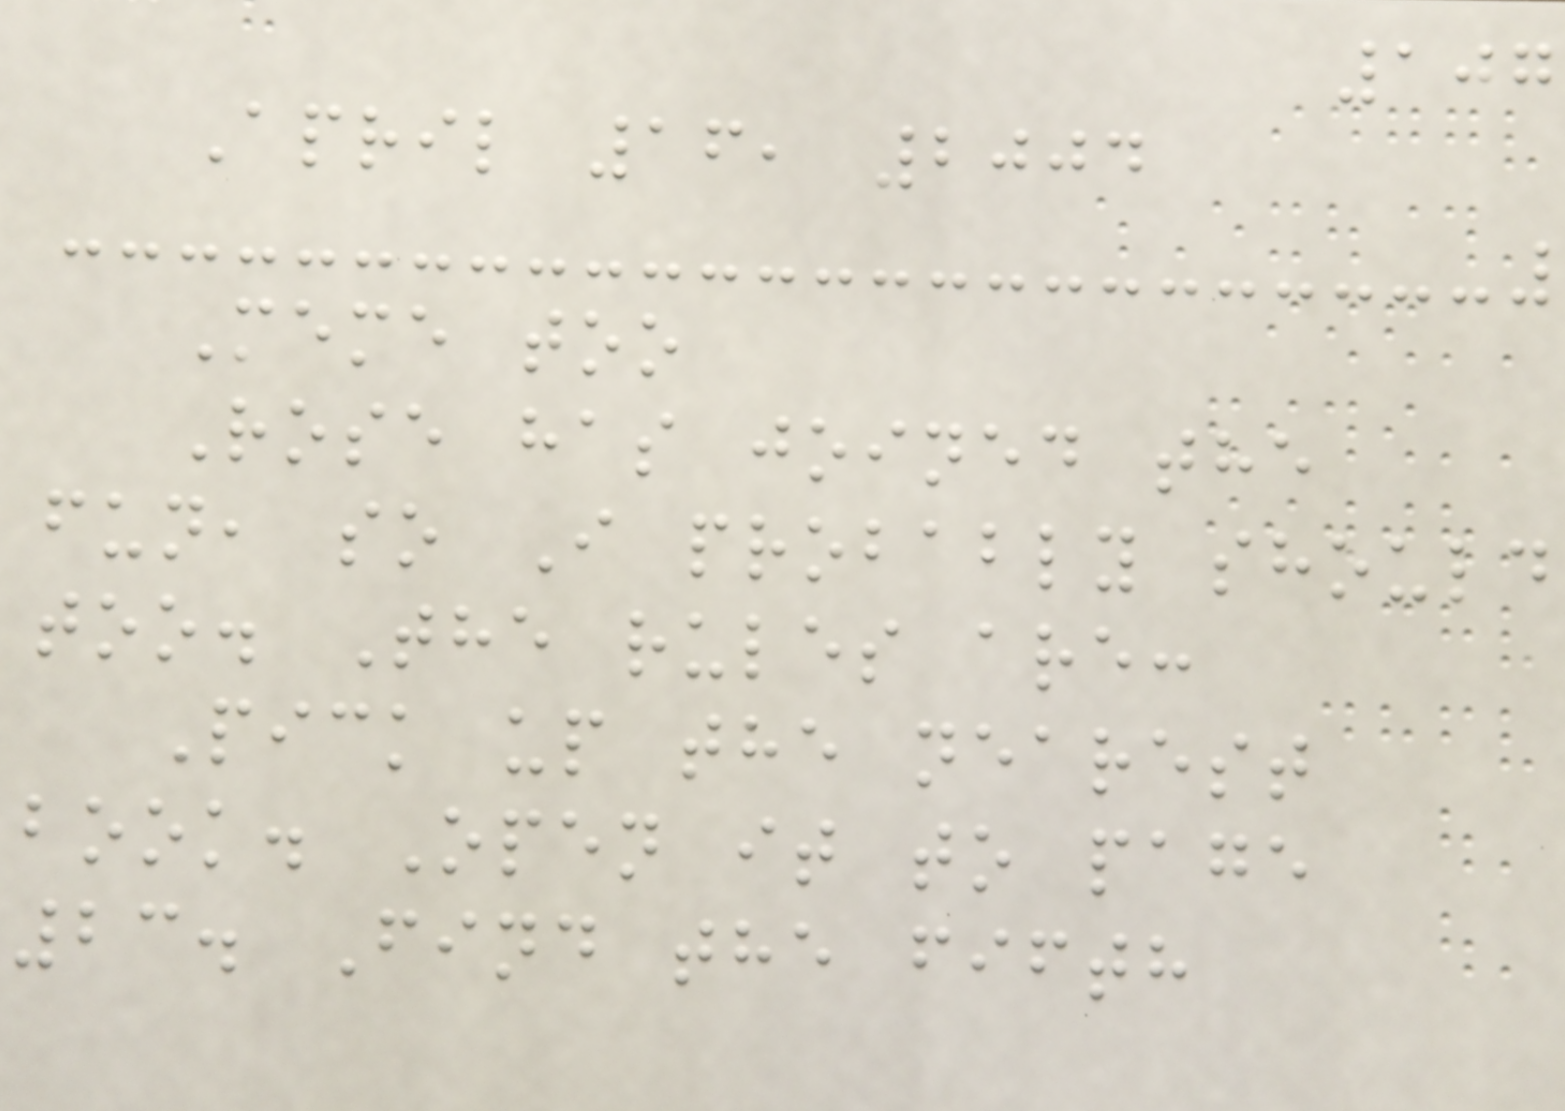107
April 16, 2004
Meme too
Rose has joined the
fun, so I probably should
too. The rules are:
Pick up the nearest
book. Open it to page
23. Find the fifth
